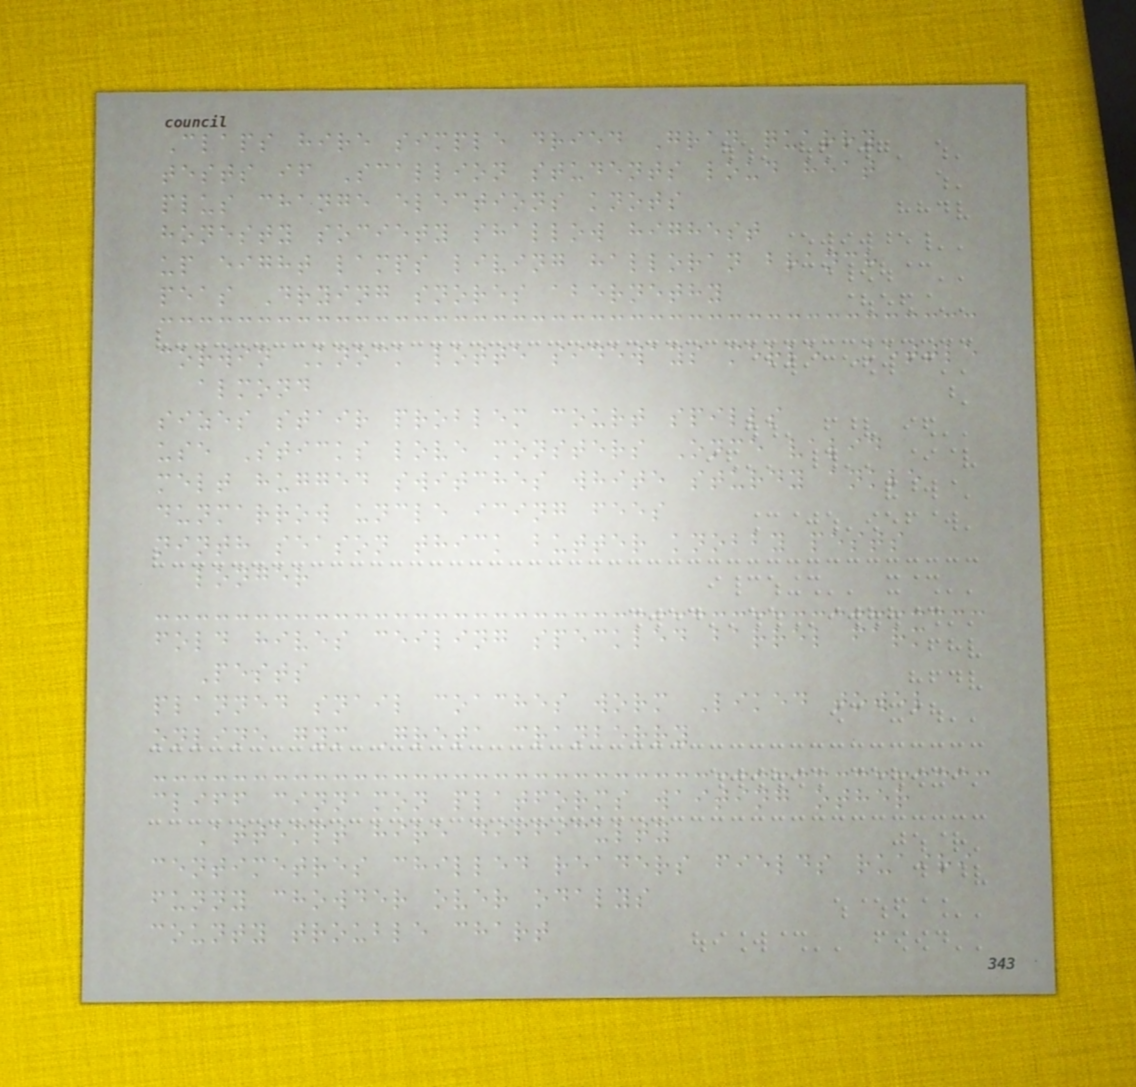Claps hire simple dried Gran quarry
tests if Scallion students loud heat
plus change elections knots
honesty society shallow highest
up eight lamps living halloran branch
peas Drying snores abernethy
corwin Knock lotte sideways merle Kettle
almond
sizes stair problem court spills
use Sticks love monsters Once valid
melt hugged switches white sturdy ankle
dunmarrow uncle icing fees
ninth season thick butter knobby pests
longer
fold hives ceiling speckled barrel farm
Pests
planned snail coaches worm Liked towel
online gym Greta cranberry
cliff cinnamon platforms waiting other
Attempt hire difficulty
centimetres chilled readers fields ruairi
funny chowder over odalys
county trouble chart
